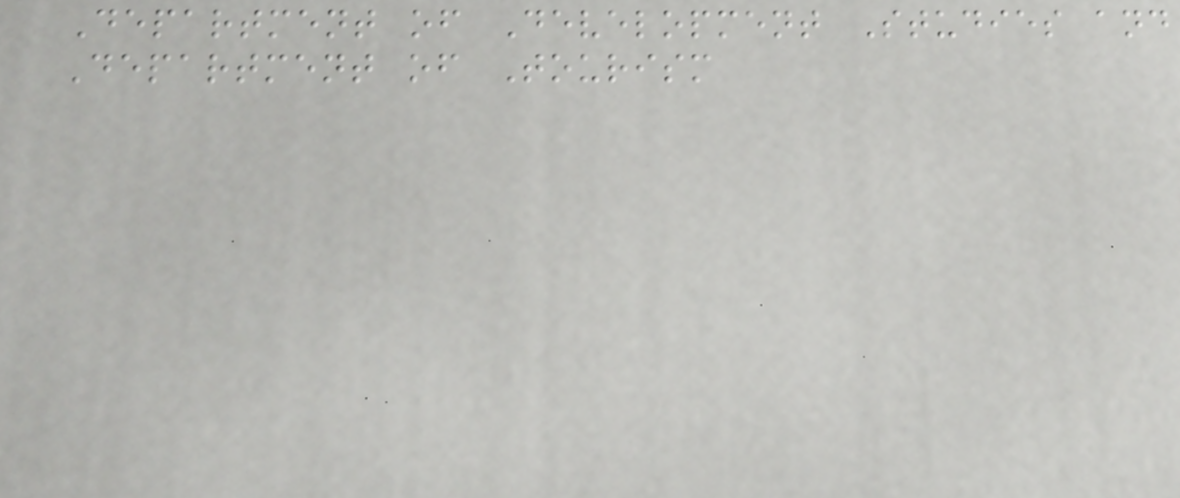Department of Development Studies and
Department of Tourism
